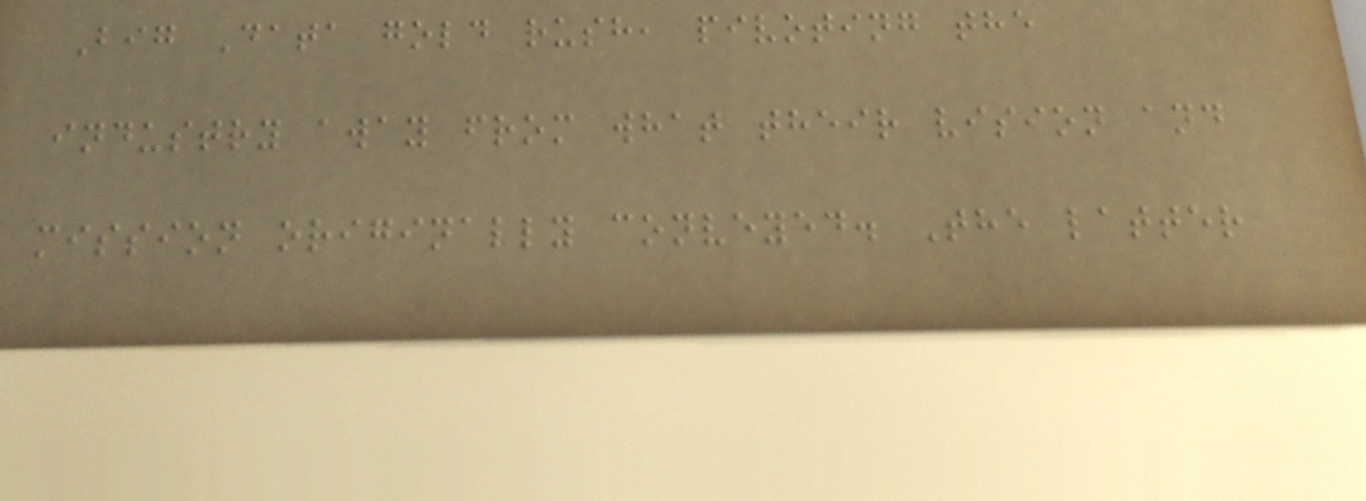Big Data gold rush, pivoting the
industry away from what their vision and
mission originally conveyed. The latter
